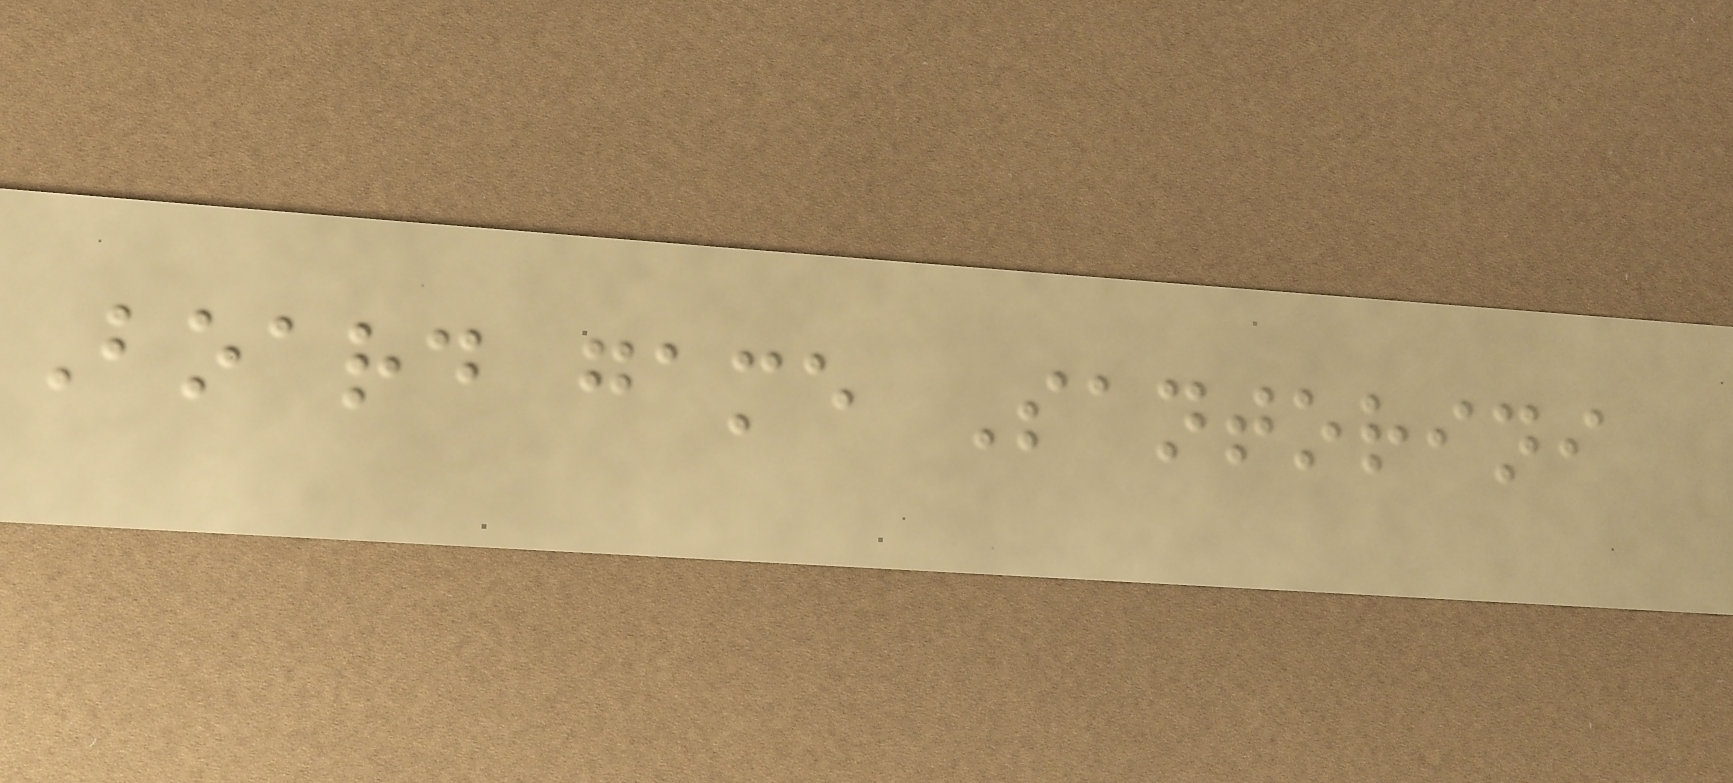Board game Santorini
